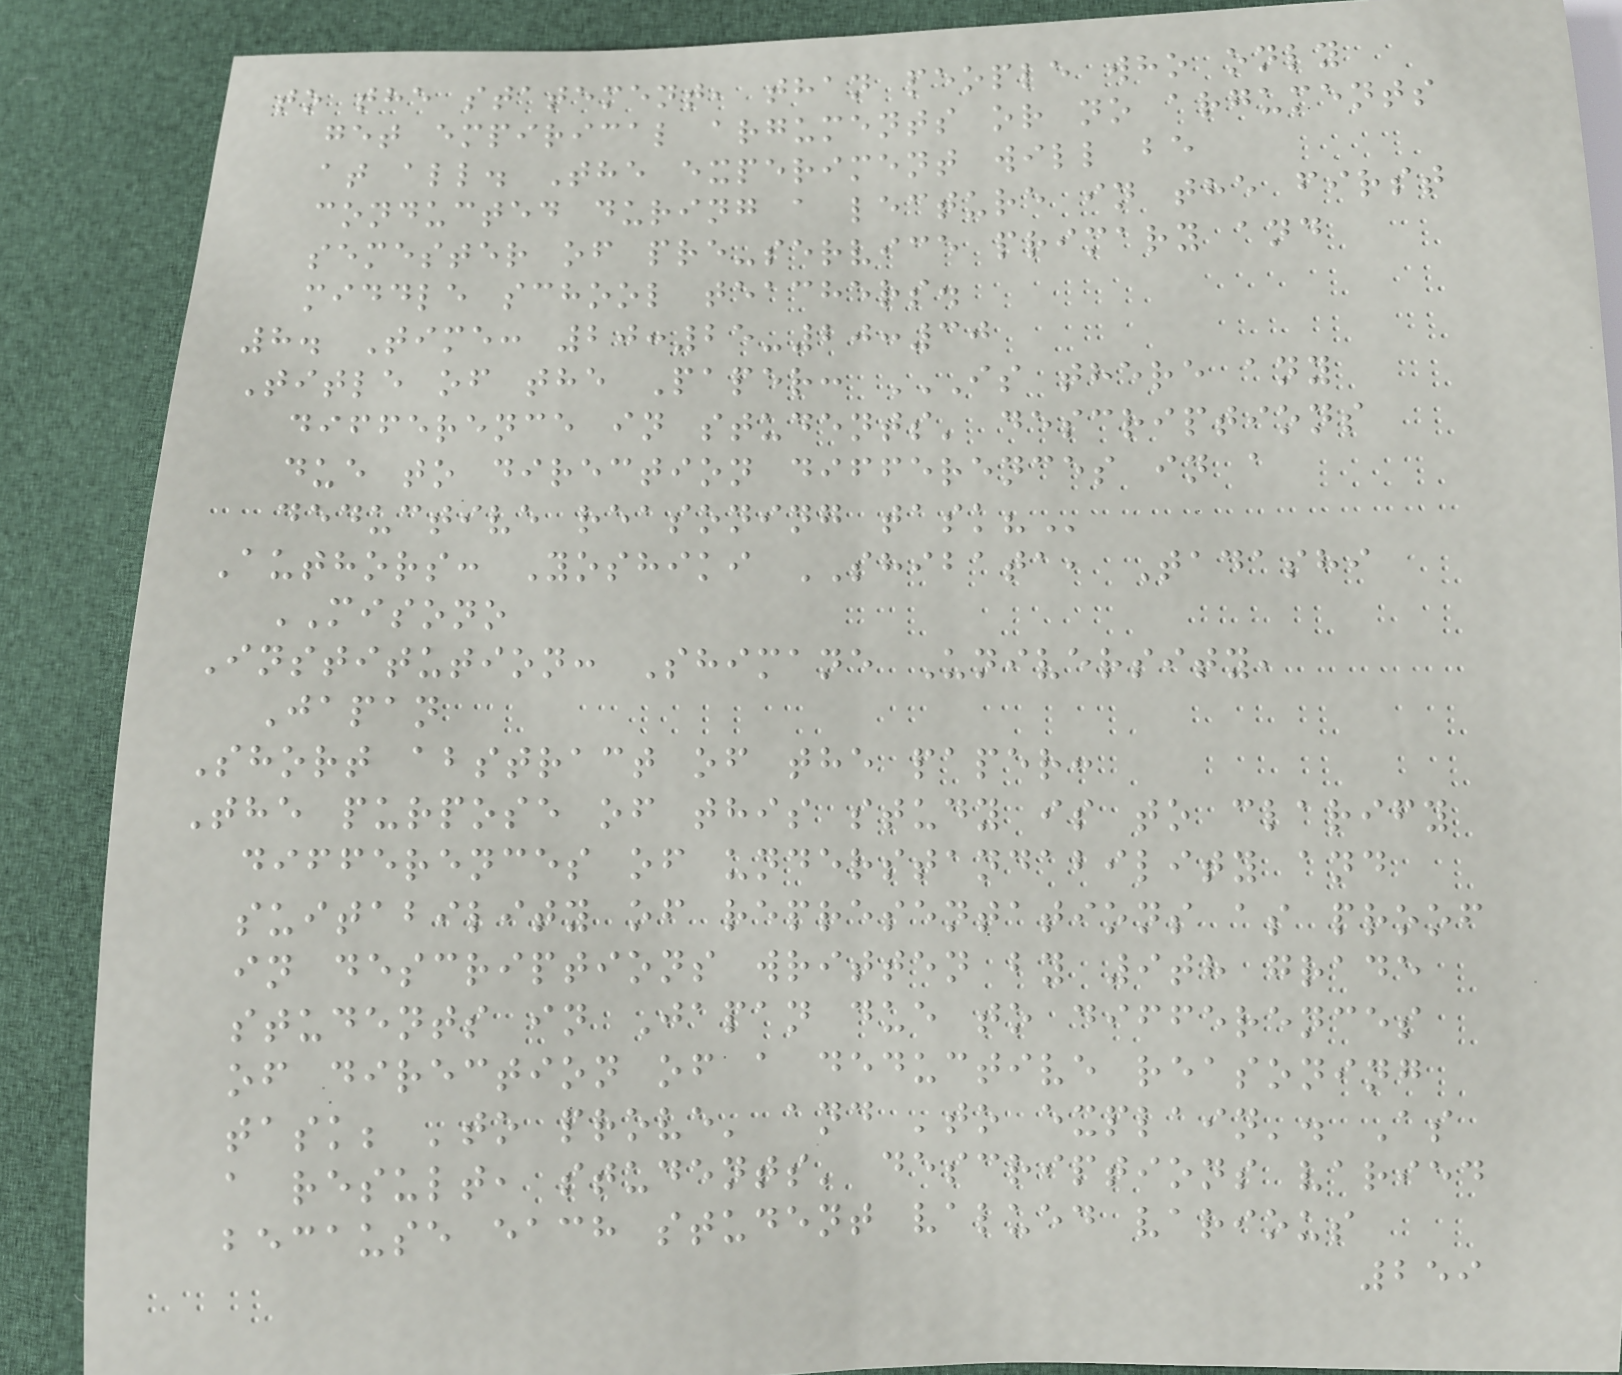to the statement, than people who only
get empirical arguments or no arguments
at all. The experiment will be
conducted during a lecture in the first
semester of pre-service primary and
middle school teachers.
8. Time: 20:25-20:30
Title of the Paper: IS THERE ANY
DIFFERENCE IN STUDENTS' DESCRIPTIONS
DUE TO DIRECTION DIFFERENCES IN A
DEDUCTIVE REASONING TASK?
Authors: Yoshiki SHIBATA, Tadashi
MISONO
Institution: Shimane University,
Japan
Short abstract of the paper:
The purpose of this study is to clarify
differences of understandability and
suitability of representations as proof
in descriptions written by 9th grade
students in Japan due to differences
of direction of a deductive reasoning
task; 'to prove' and 'to explain'. As
a result, students' descriptions varied
because each student valued various
259
